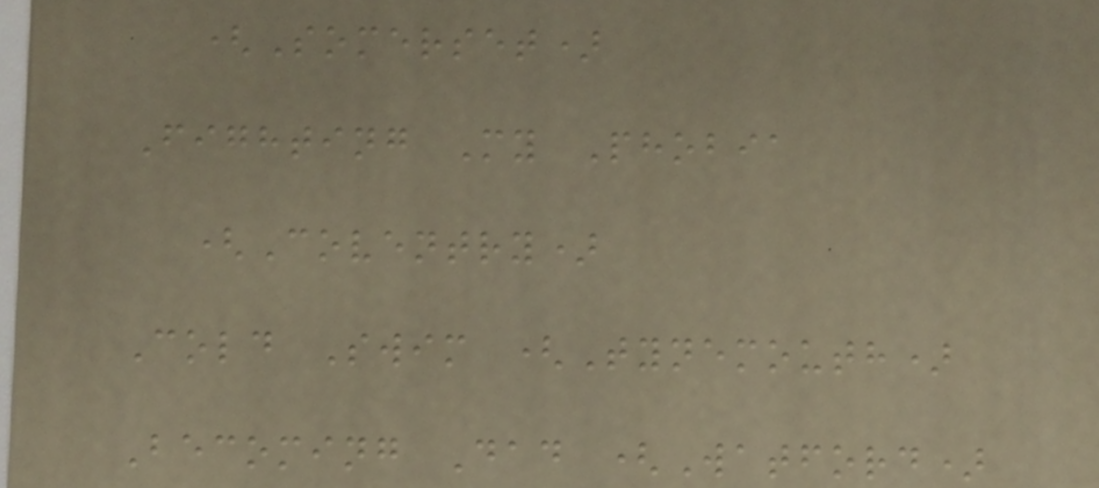(Somerset)
Fighting My Phobia
(Coventry)
Cold Swim (Tynemouth)
Becoming Dad (Watford)
